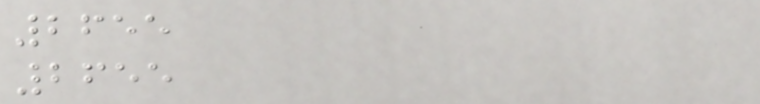2655
2655
